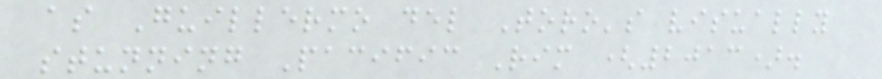as Guillermo del Toro's visually
stunning Pacific Rim (2013).
